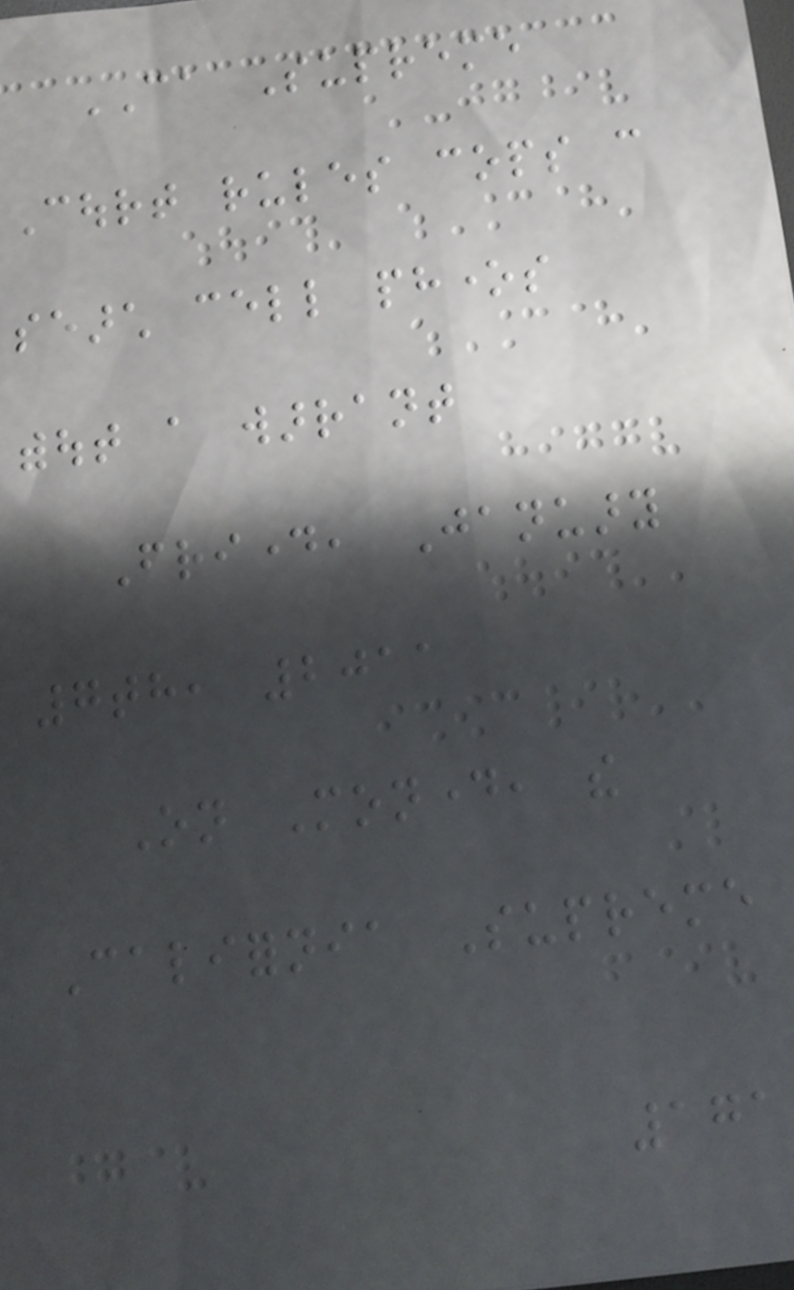CA Supreme
Court rules cops can
search cell phones
without a warrant
Friday, January
7th, 2011
On Monday, the
California Supreme
171
